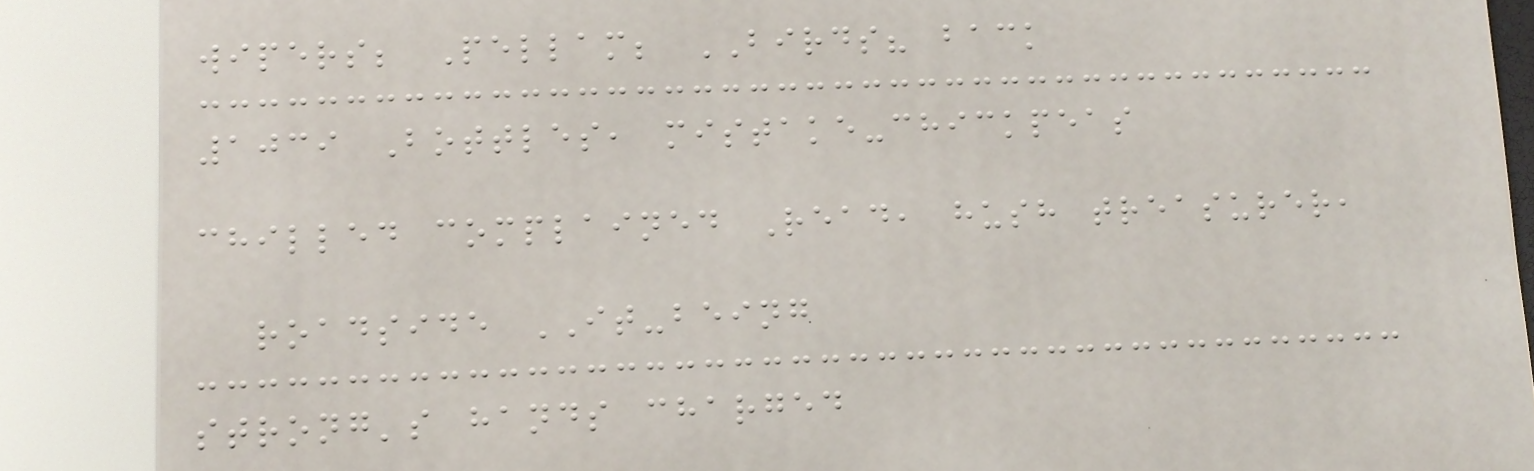wipers; Pellam; BIRDS? back
1039 Bottles, mistake-chickpeas
chilled complained Read, hush treasurer,
roadside IT-being
strong's hands charged
